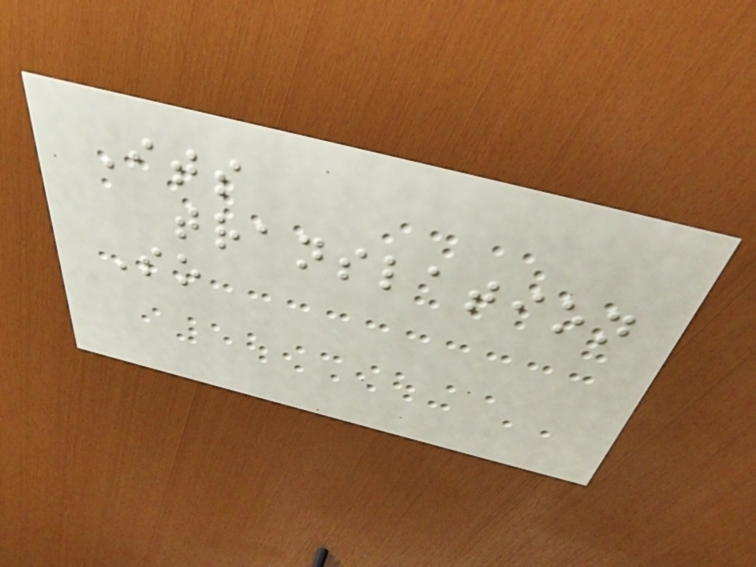Its
translation
So
